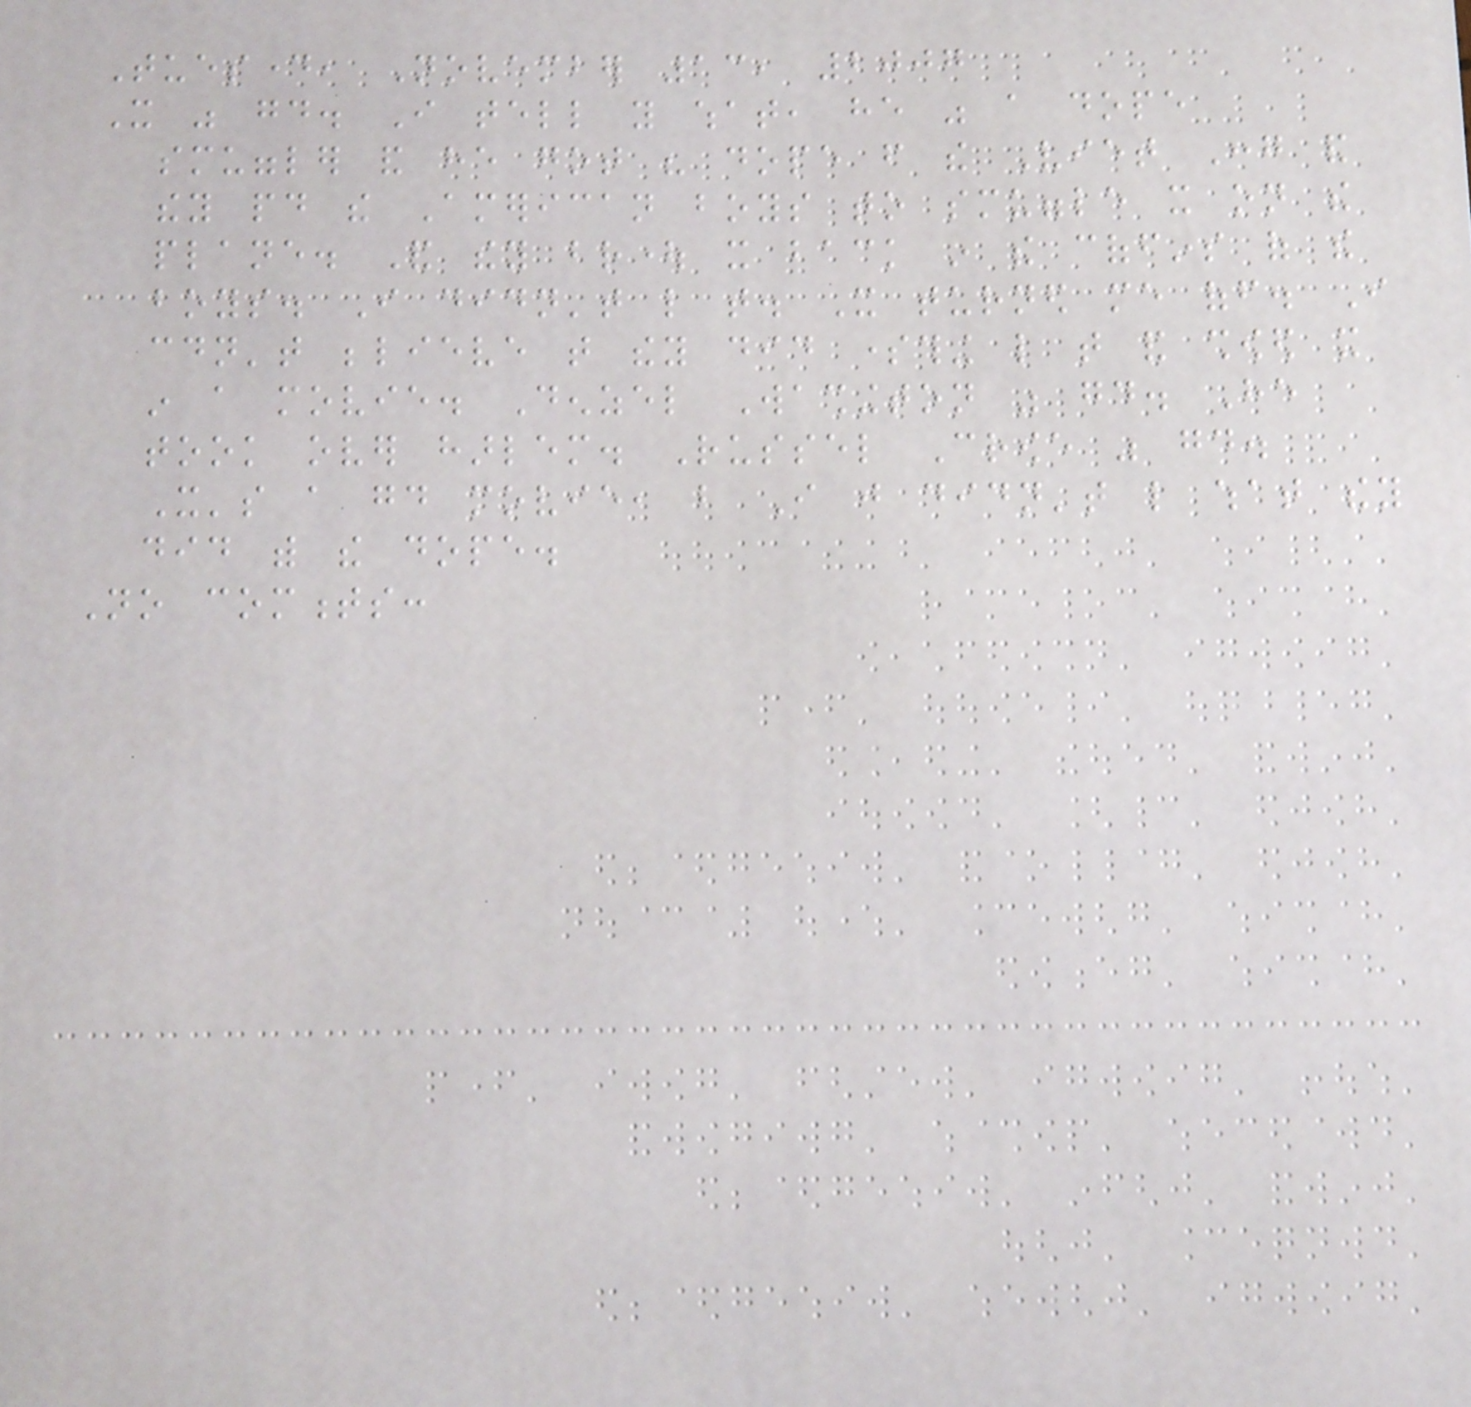Tuesday, November 13, 2007
It was good. I tell you what, he was a dope
smuggler and he got his dope from the Viet Cong and
they paid the American boys to smuggle it on the
plane. And they brought it back in the coffins of the
boys. I didn't like that. It turned me off. I
couldn't believe that they did something like that and showed it
in a movie. Denzel Washington was good. He
took over harlem. Russel Crowe was good.
It's a good movie, but I just didn't like what they
did with the dope.
No comments:
